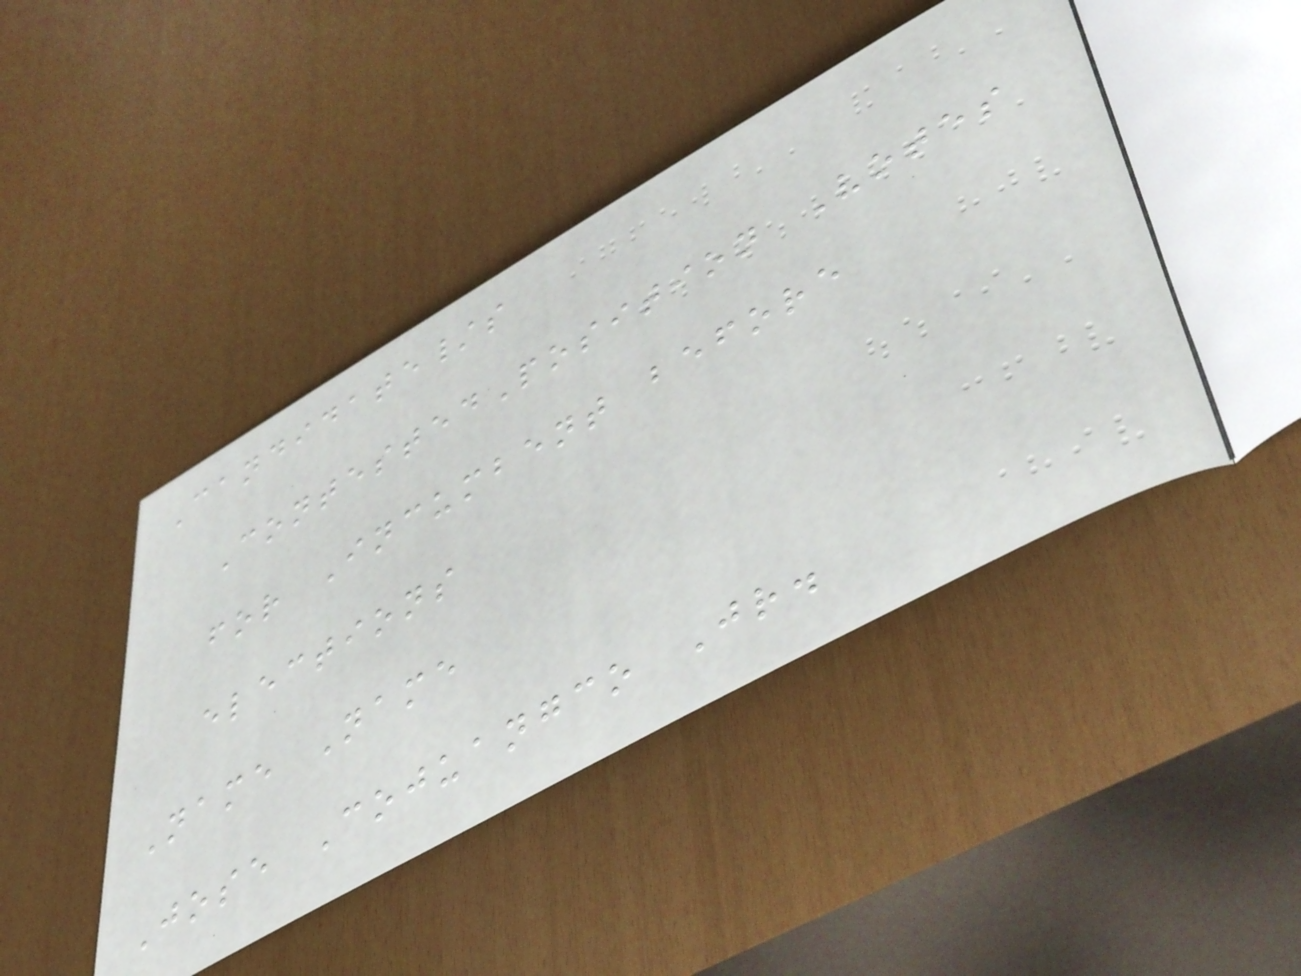Candidate/s
ContestedPosition Votes
for Incumbent before
elections
Name Name
Jose Cojuangco Jr.
